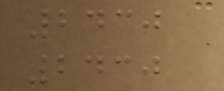2430
2430
